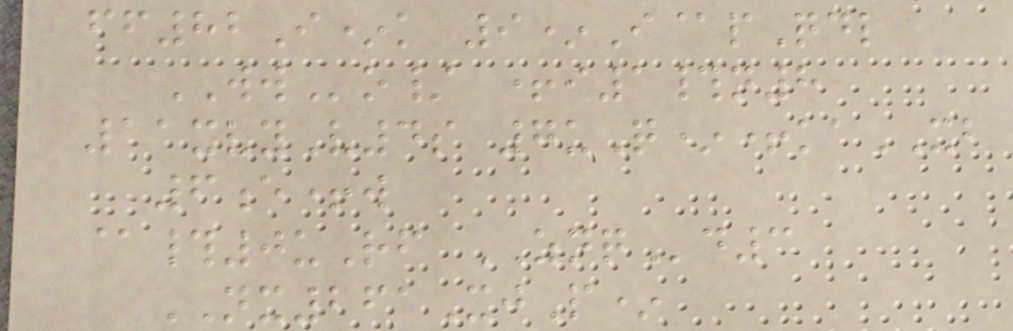ff82I*k 9*I@pQdl
WWo/ +i1#n8
11xvyV4s 7uQ*+kaXB
6e+w
@#0uRf ZNQd3
NX261XjP*
